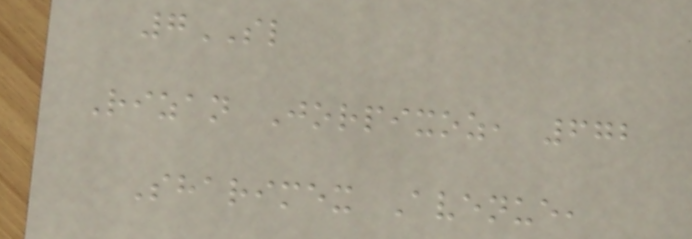7SL
Rizan Jorpixoz, 672
Sharimex Avenue,
